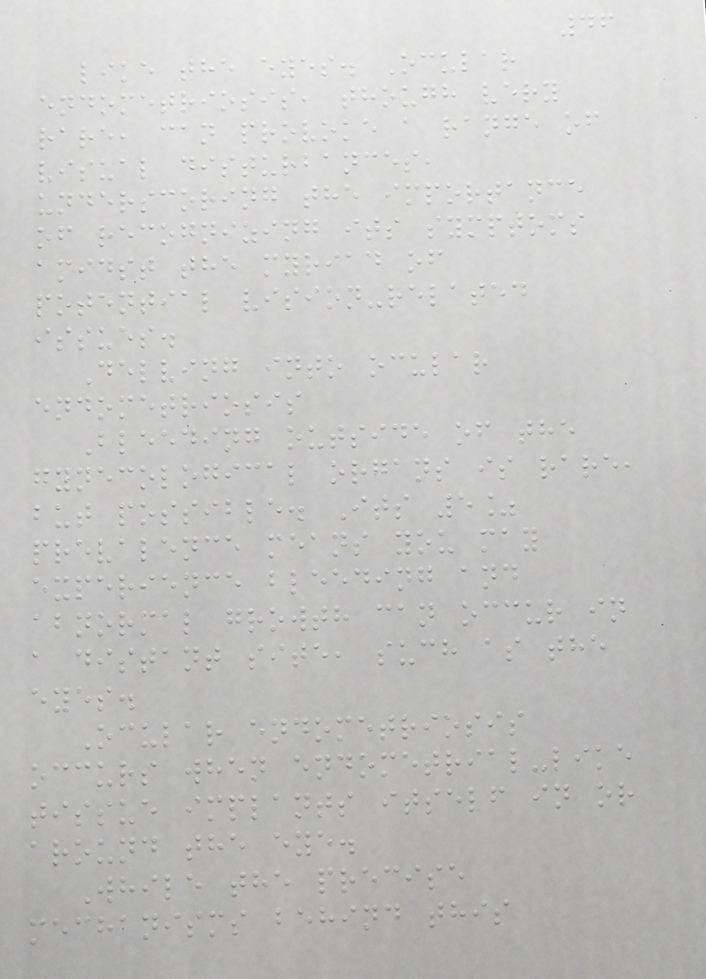46
like the eyes. Ocular
endometriosis, though very
rare, can provoke a range of
visual disturbances,
underscoring the importance
of recognizing its symptoms
amidst the myriad of
potential vision-related
issues.
Delving into ocular
endometriosis
Bleeding outside of the
gynecological organs is rare,
but possible. Its 5%
prevalence means you may
experience bleeding and
abnormal growth can occur in
a distant site, such as the
eyes.
Ocular endometriosis
occurs when endometrial-like
tissue implants itself in or
around the eye.
While the precise
mechanisms behind this
